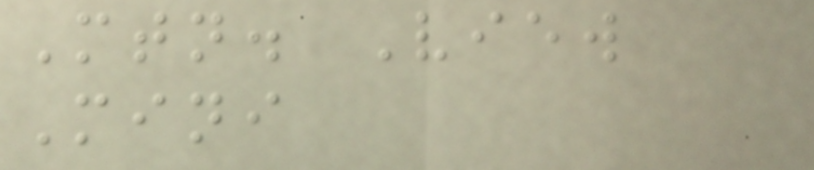Mtn. View
Mini
